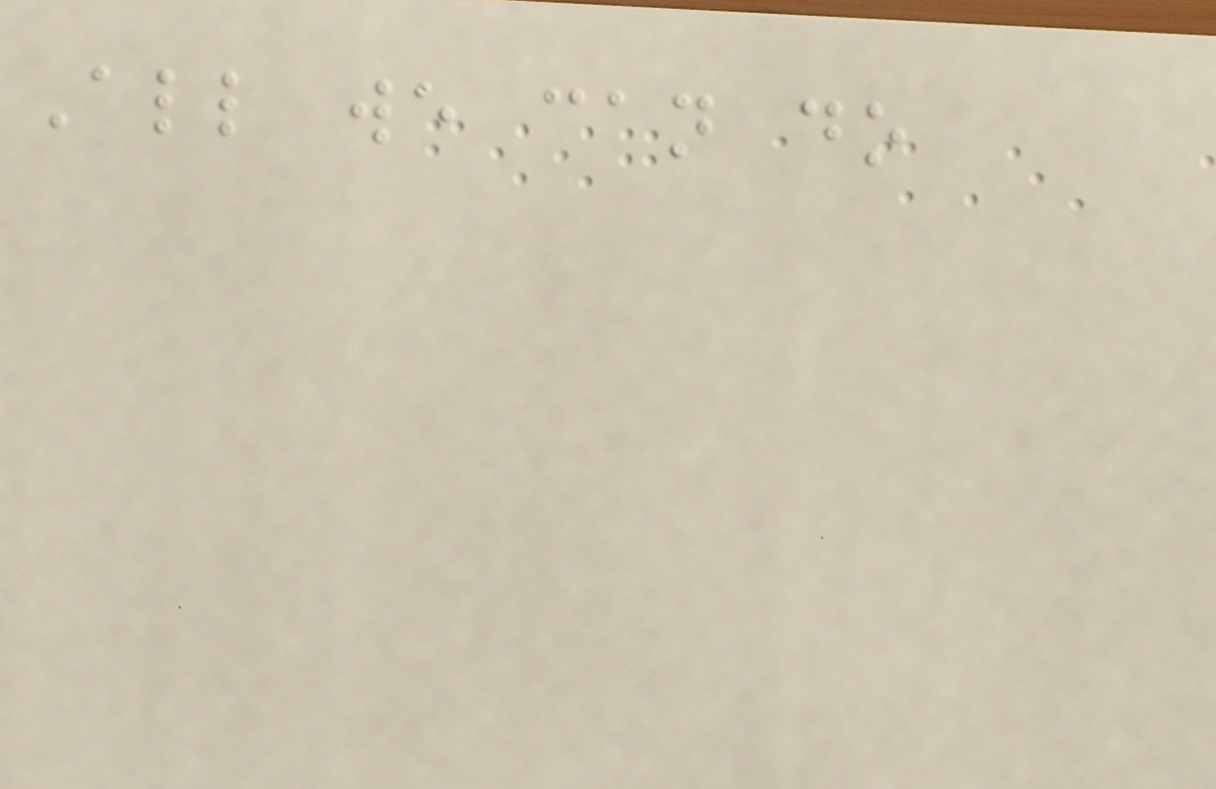All we can do
